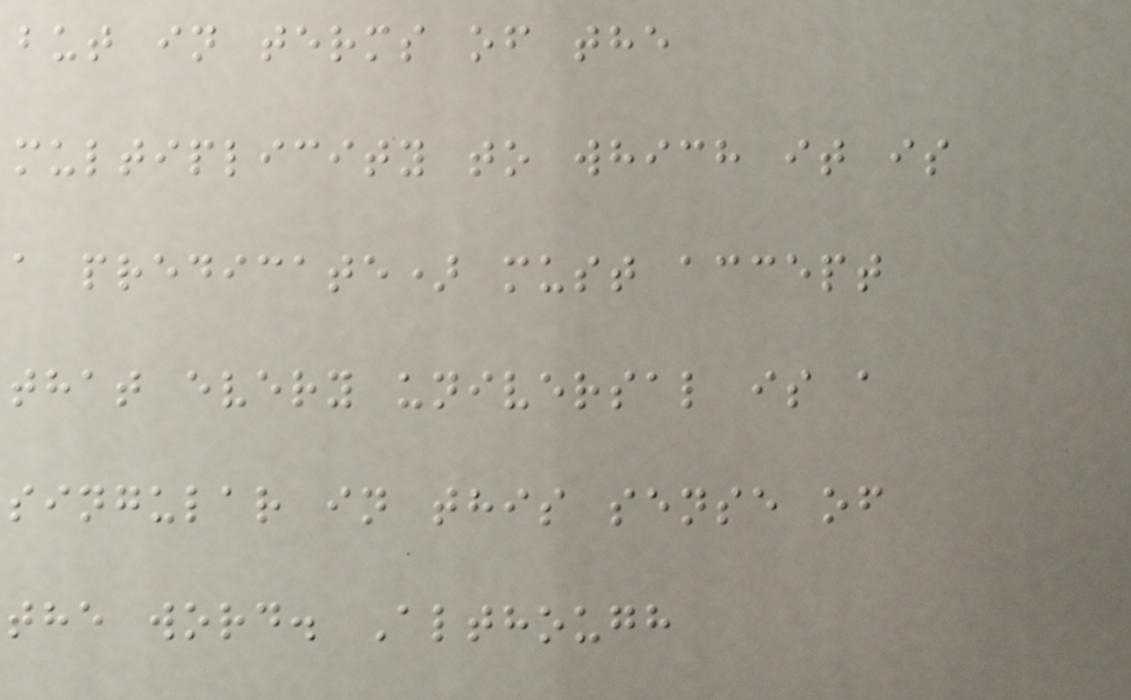but in terms of the
multiplicity to which it is
a predicate) must accept
that every universal is a
singular in this sense of
the word. Although
